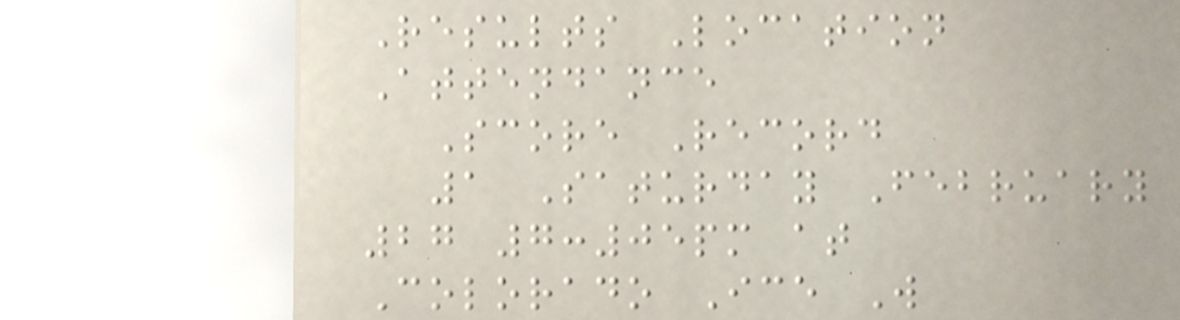Results Location
Attendance
Score Record
1 Saturday February
27 7:05pm at
Colorado Ice W
